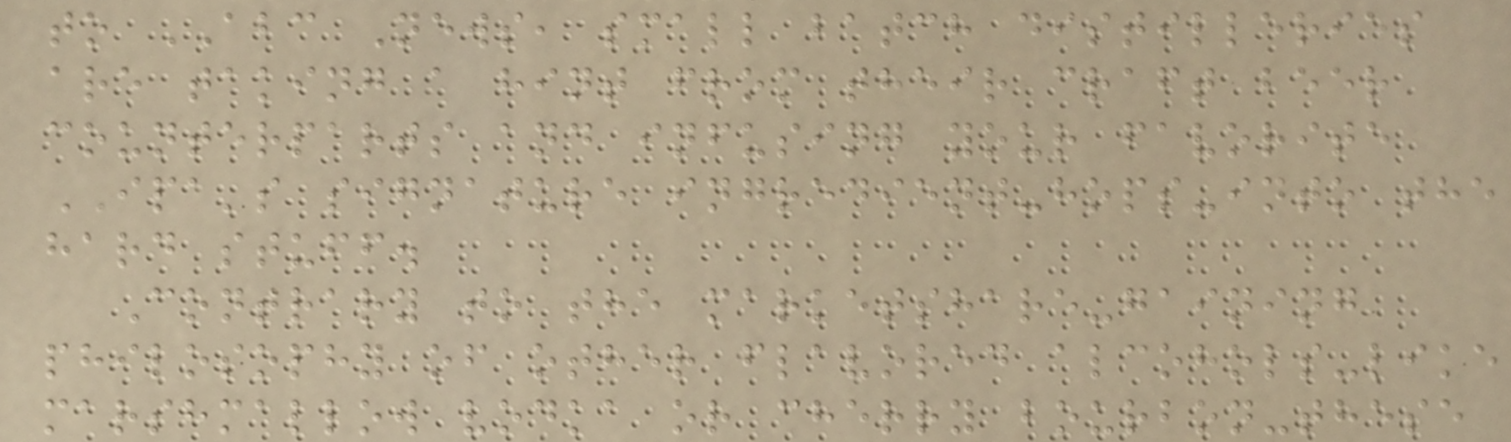to ABC News, small batch distilleries
are taking a hint from their craft beer
counterparts and infusing your favorite
IPA's signature ingredient-hops-into the
hard stuff.
Contrary to the marketshare-gaining
philosophy of other flavored alcohols-like
marshmallow vodka or cherry bourbon-these
